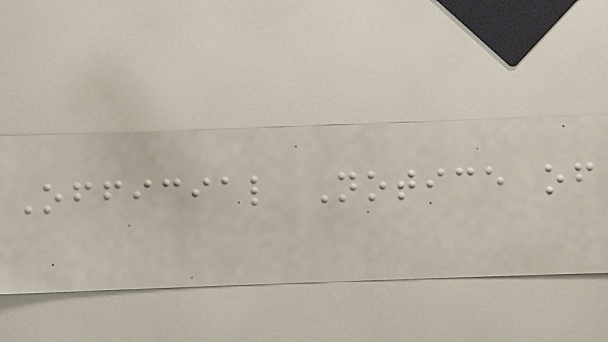Official Notice of
